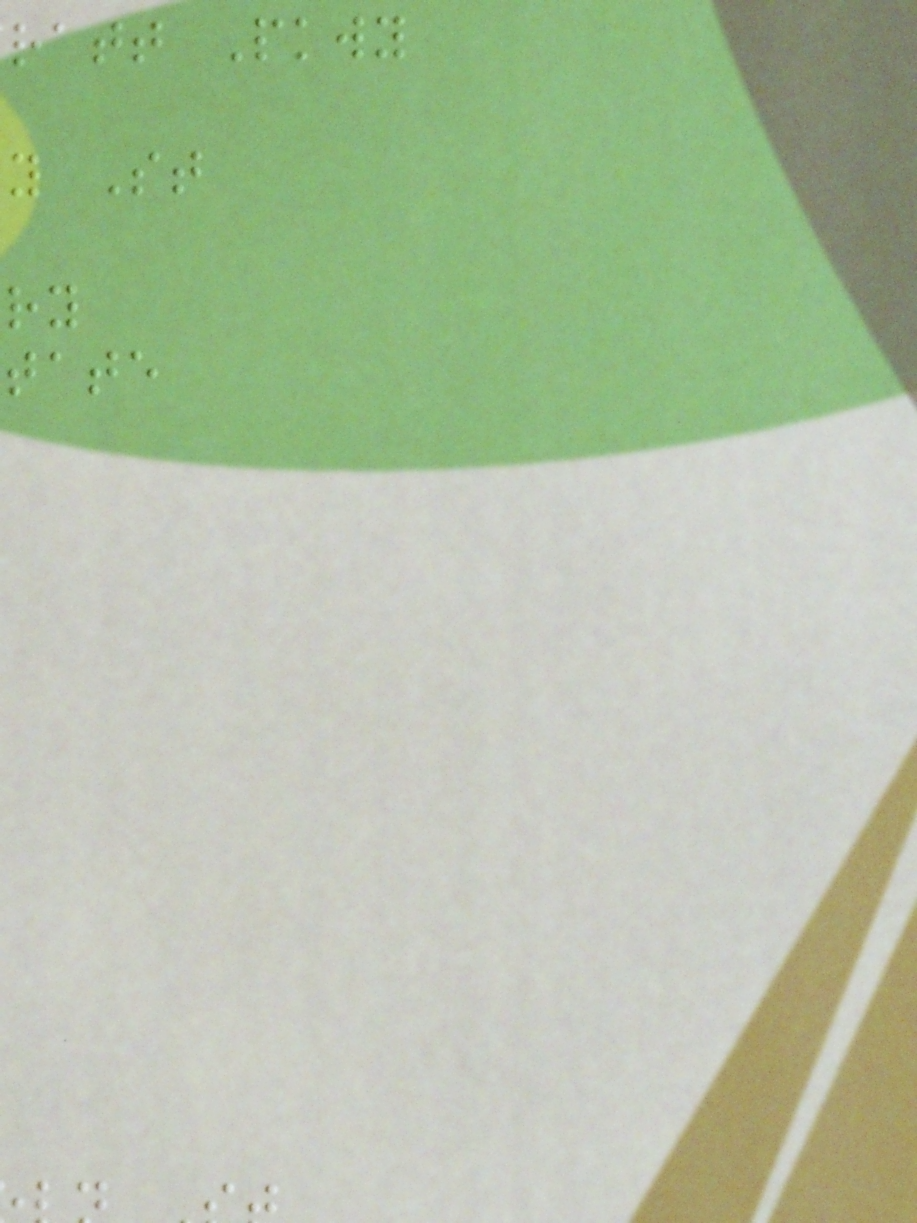ratt Pkwy
y St
tate
